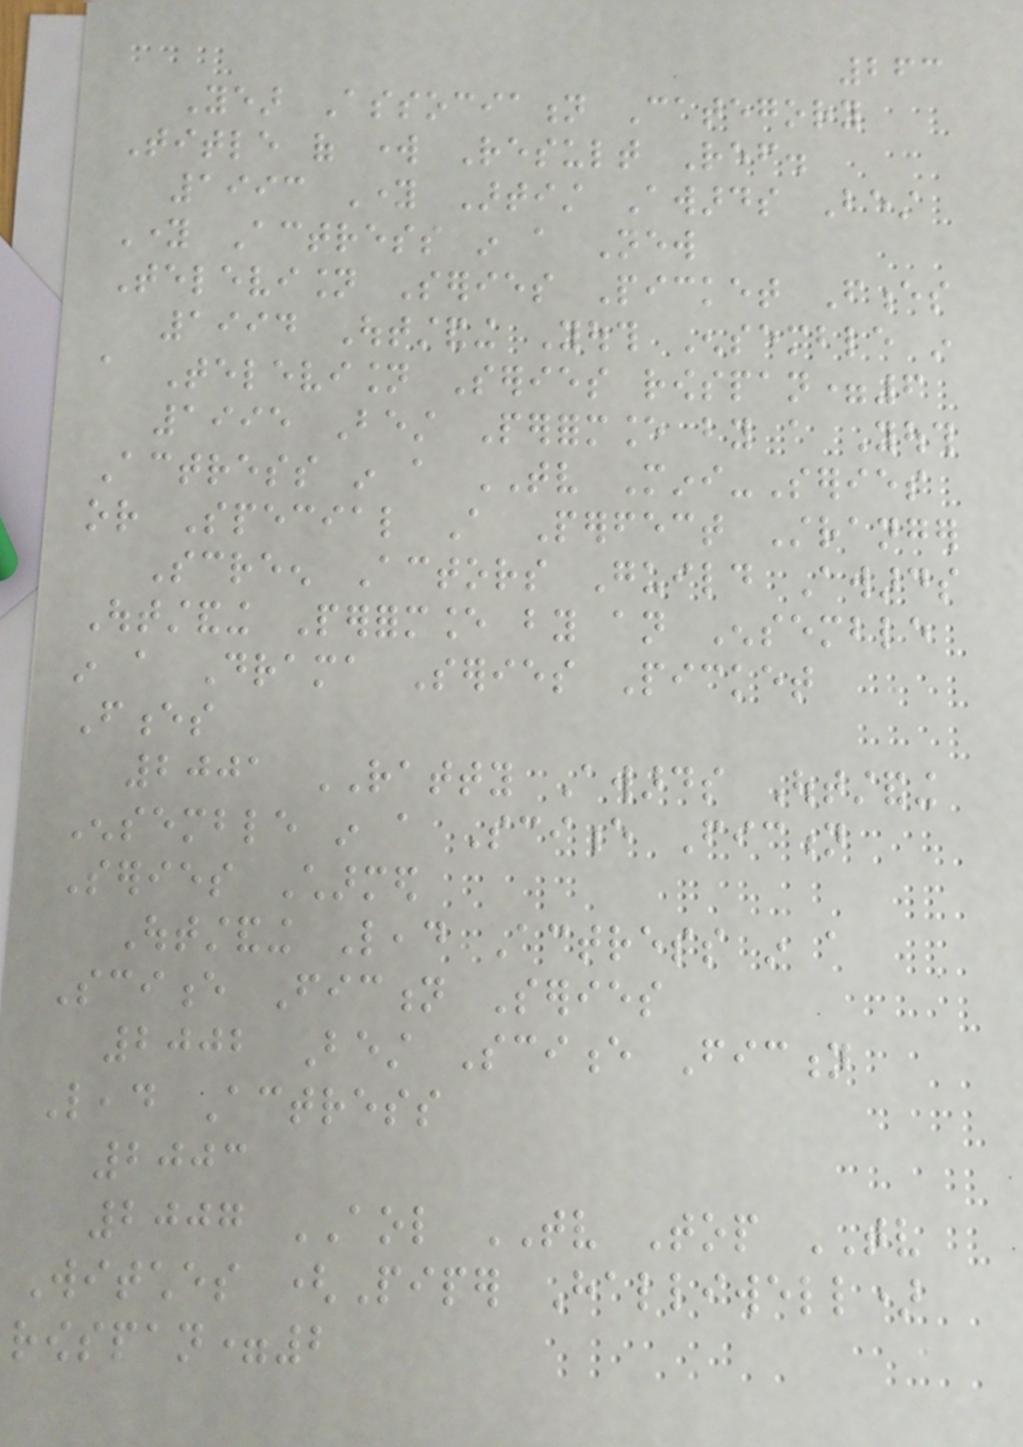263
Year Association Category
Title of work Result Ref.
1993 Young Artist Awards Best
Young Actress in a New
Television Series Picket Fences
1994 Outstanding Youth Ensemble in
a Television Series rowspan=6
1995 Best Performance by a Youth
Actress in a TV Mini-Series
or Special A Perfect Stranger
Screen Actors Guild Awards
Outstanding Performance by an Ensemble
in a Drama Series Picket
Fences
2001 RATTY Awards Outstanding
Ensemble in a Science Fiction
Series Charmed
Outstanding Lead Actress in a
Science Fiction Series
2002 Best Science Fiction
Lead Actress
2003
2007 AOL TV Top TV
Witches (Piper Halliwell)
rowspan=2
